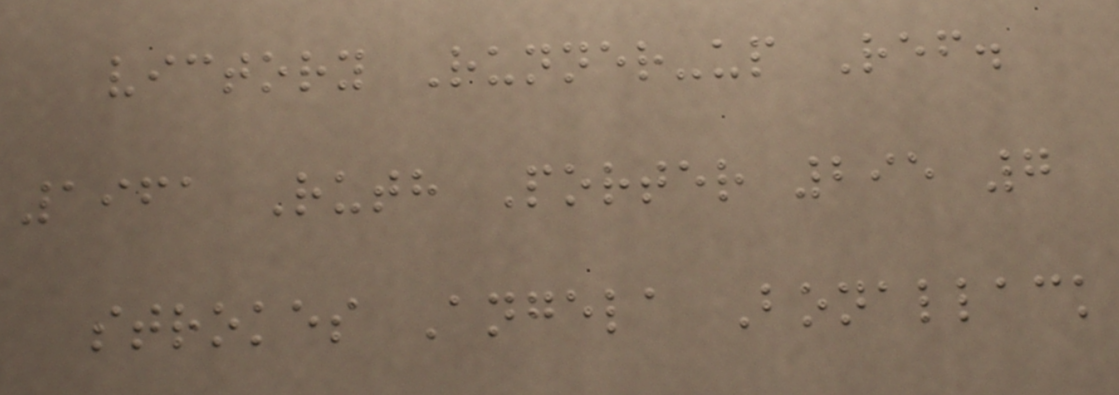victory Runner-up Ref.
1961 Ruth Porter 295 7
strokes Angela Bonallack
